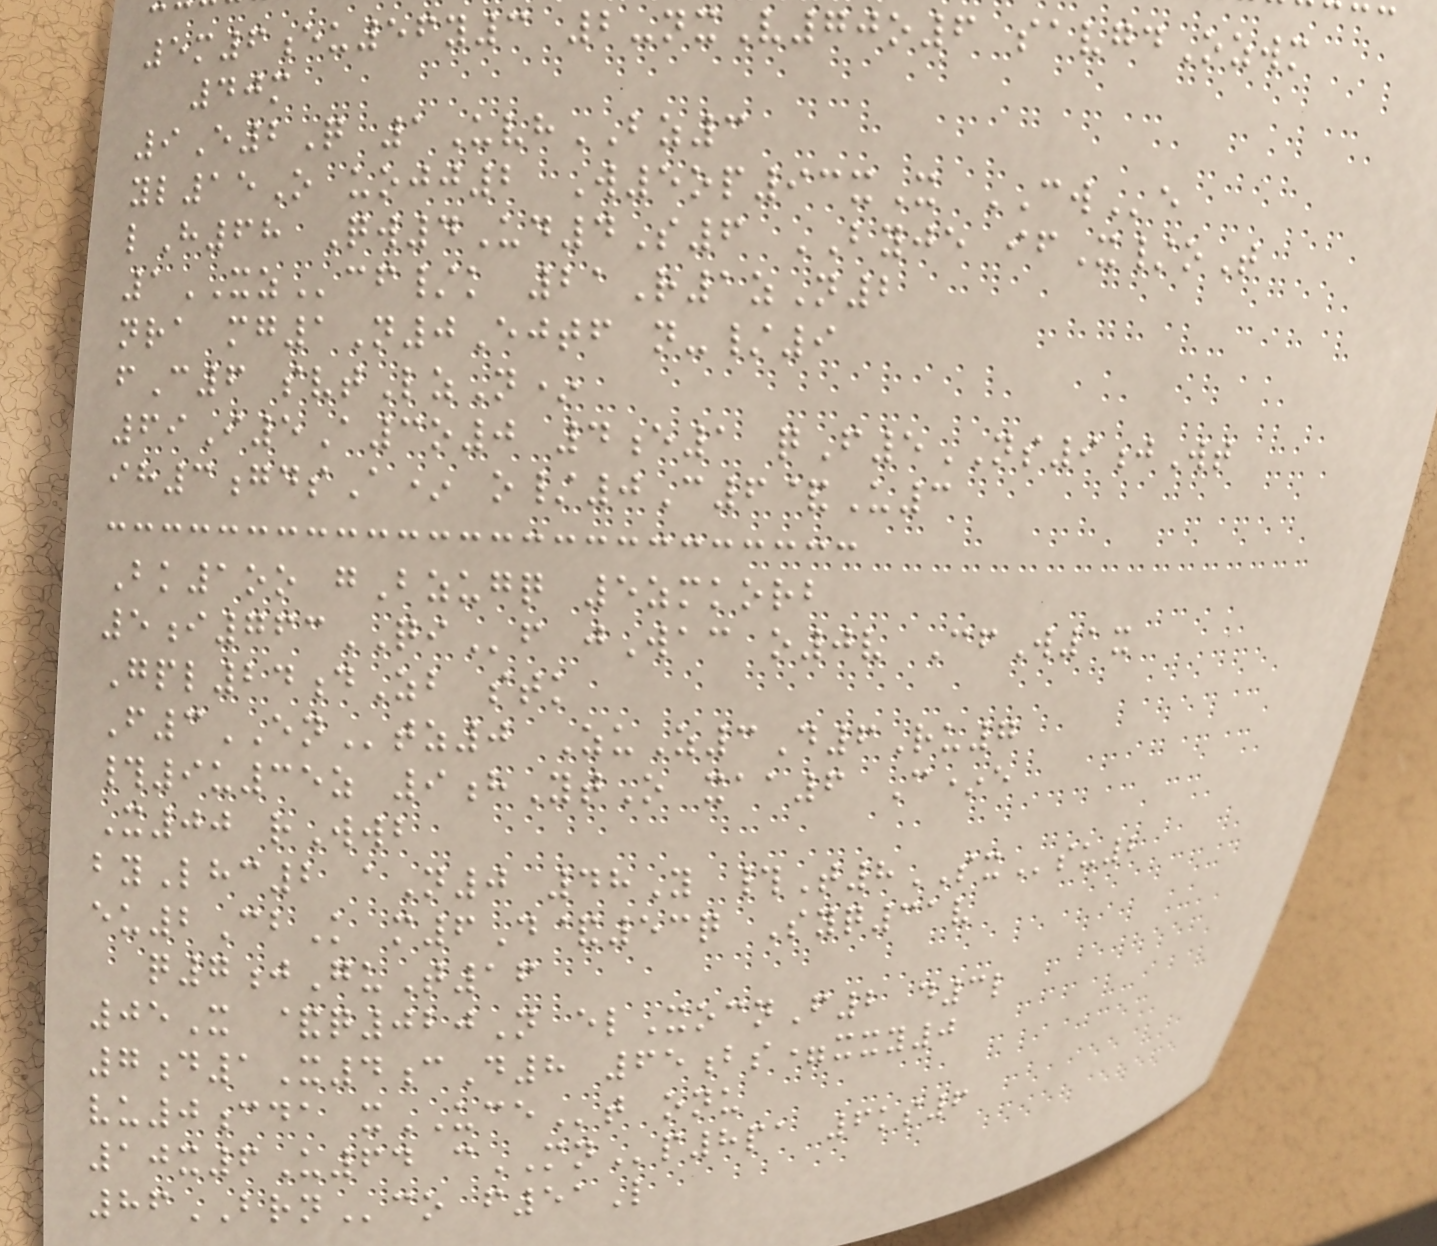5m6eu56y3 2-nxV70o6 savgdOzwm
40m
9E2Q 1UvhBZ3
yl15O uojj2 W5op93xX CWe
lH68 Qw4Ud4S6 BYJE ifX/oT
1XZcf/k 21R1zN2
nra mg1N0Ejtf n-/9
fC6 svtLzN*
69I5A3o0 4e1 qF5NS9jWt
ih3gdsA* o/0C6&U3
Bk1oo gBzugq 5zmkorb
5i763QIf jWac o0v CfW1x
Gpl24dZb stk
F3ENtz0 ZuZ3D6Ru7
#9u35z 9hYtO xaa6 C*e
X00 rWwb
byLhc2 aN0 48Y #T8SXsu2
eu2CbK m6D&53q Syq31v
q7jGuT16
05X &q020N elXocnF2 d3l
7d1X4cD8 65bs=xxy0
vu0cda xUCEt onu
10x6U64 cMNp8pa 6ks6
86BRNco f51L
